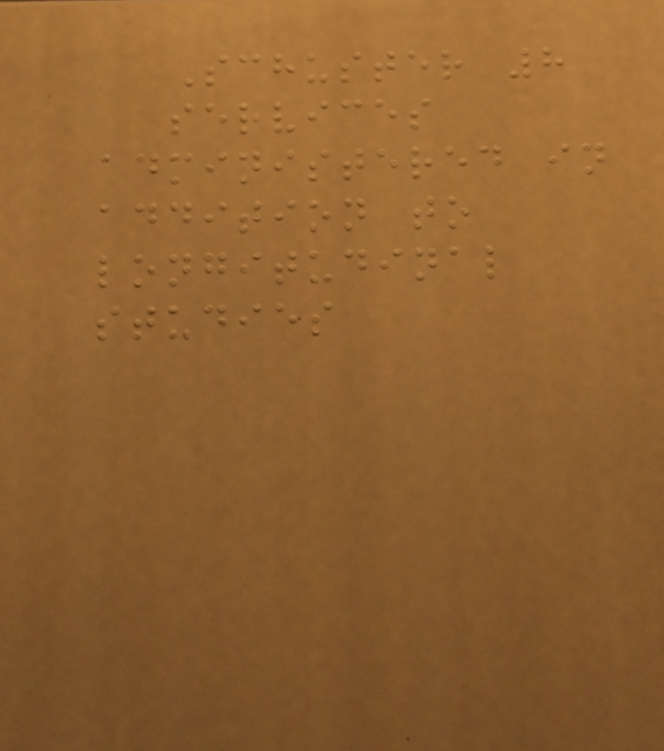Schuster 8
services
administered in
addition to
longitudinal
studies
